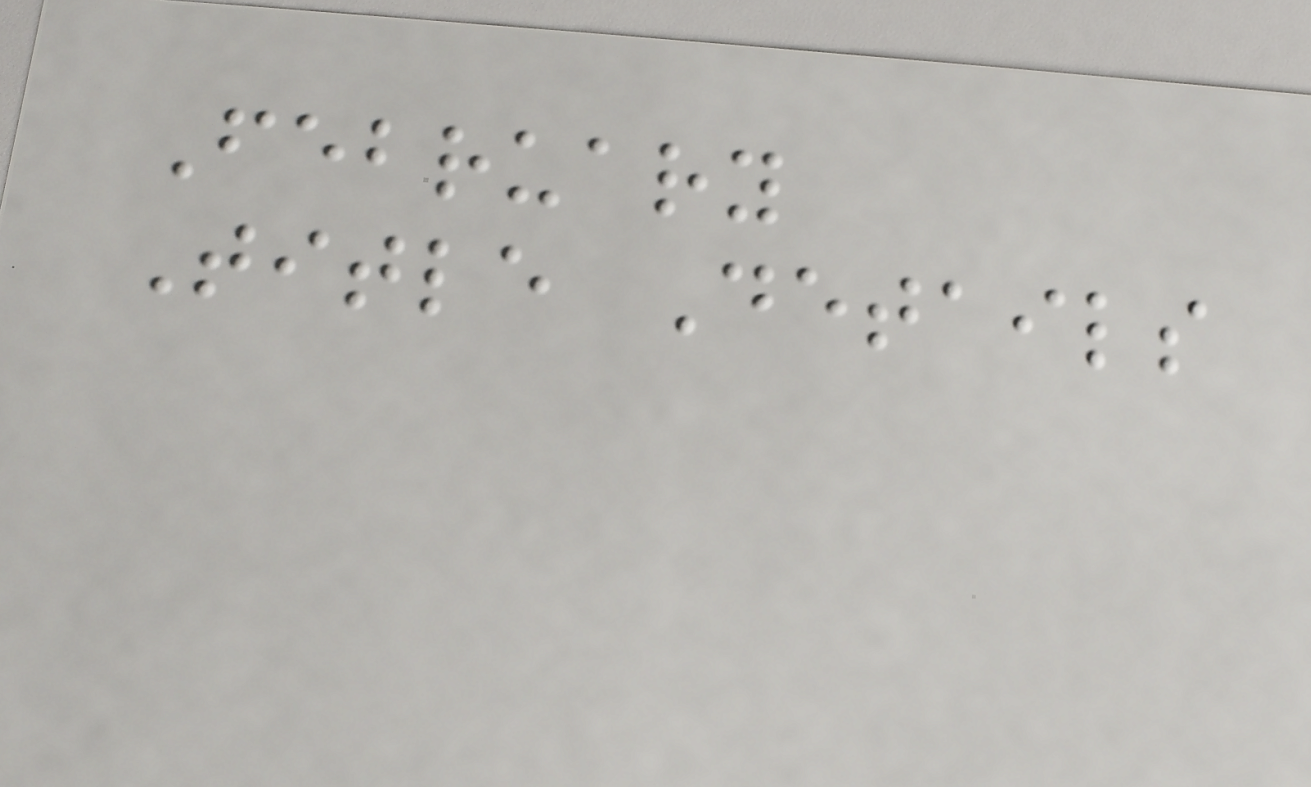February
Title Details
